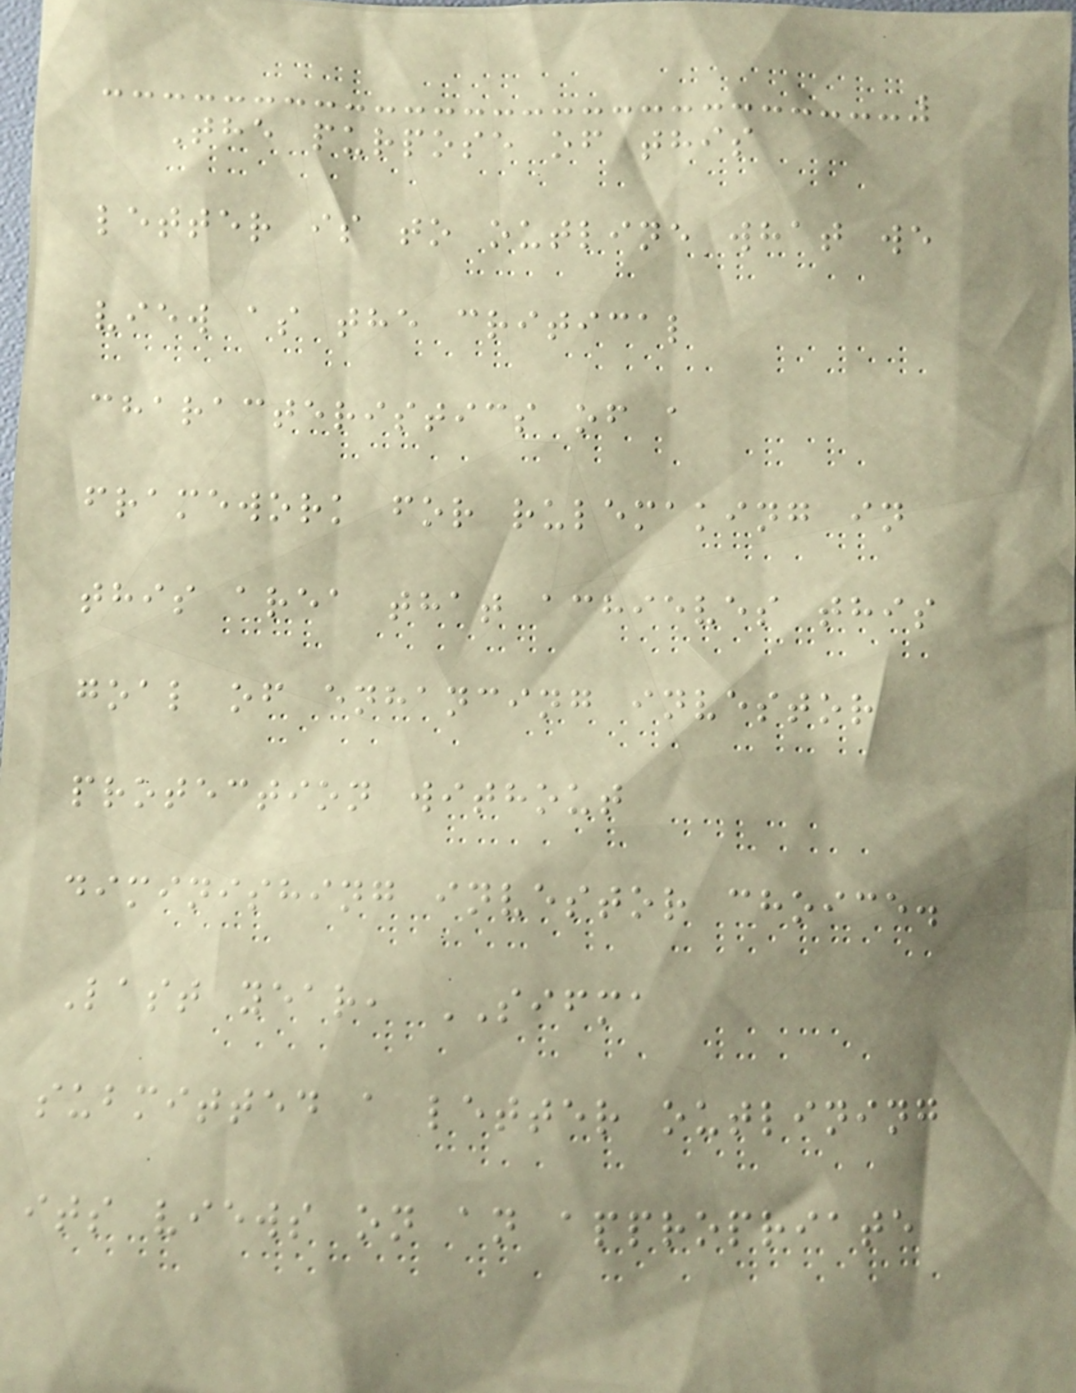The purpose of this
letter is to outline what we
view as the critical
characteristics of a
framework for rulemaking in
this area that achieves this
goal of enhancing investor
protection without
diminishing investor choice.
Last year, SIFMA
submitted a letter outlining
its views on an appropriate
